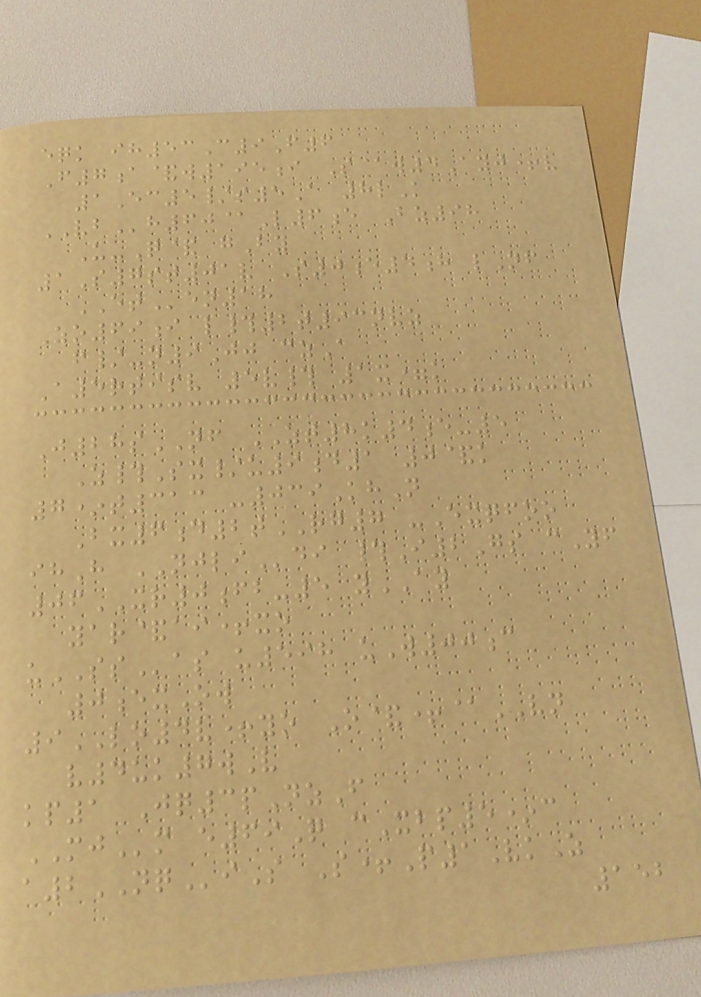eqk ih53C9F6
F7a&w195i S@w4Ayj+v
1Ec5/s5A 8lK
VBh60@L6e Bz98
U-Q& gBy
1S7st01v S0e4h lNf
ETen18
Zo69i l#2t93nvz
f/-n9Jj czA
A5rtisv 5v# 1x=k
J28sNF ZT8k4e-5
Z#Sx/u9d1 0&k
7*t313 -039KhN
Bx6d2tRG7 -Exqfoo
ihH NJLIdi #I2Gs cYf
06XR0fb-5 yAY
yar&ai+xo
uSSas u598 uW00c
0exOw
9LO4v+yo O&+@VN
v4uk7wV
kp1 Jq3pNzF
MJm e69Q cXbp5*c
a2NQiS S+P1VkZ
152
